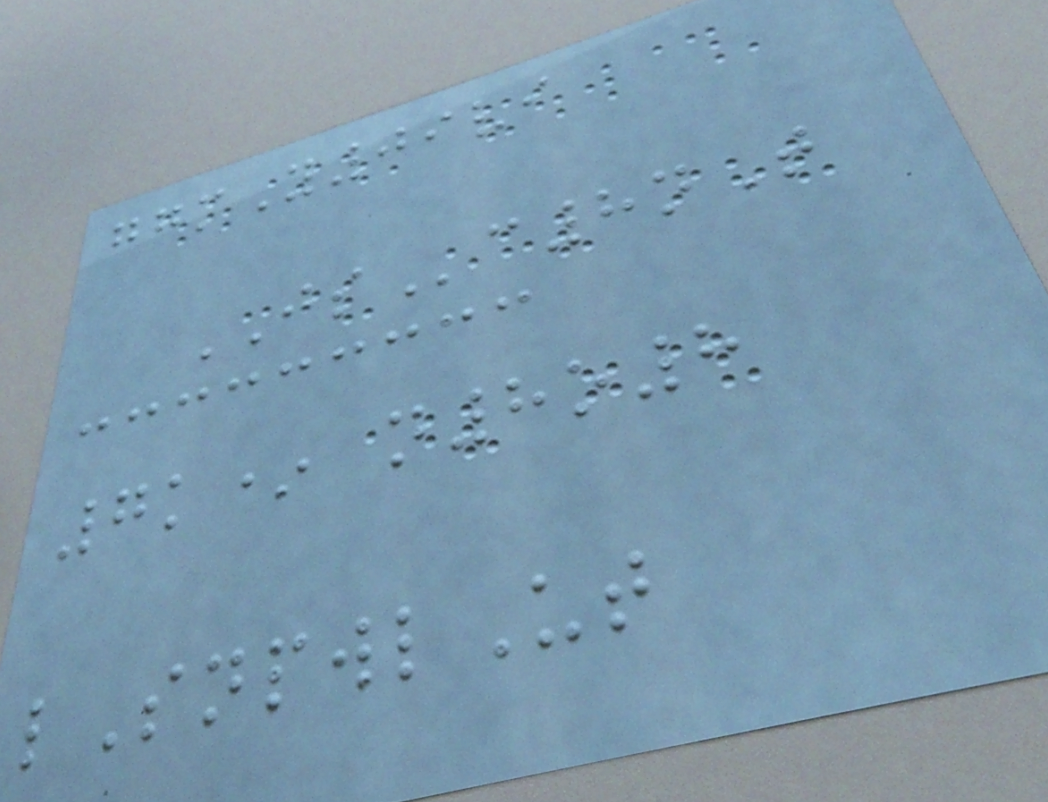ggmY09vi
JSc8nT
7k* n8o8
lSnpwlUt
